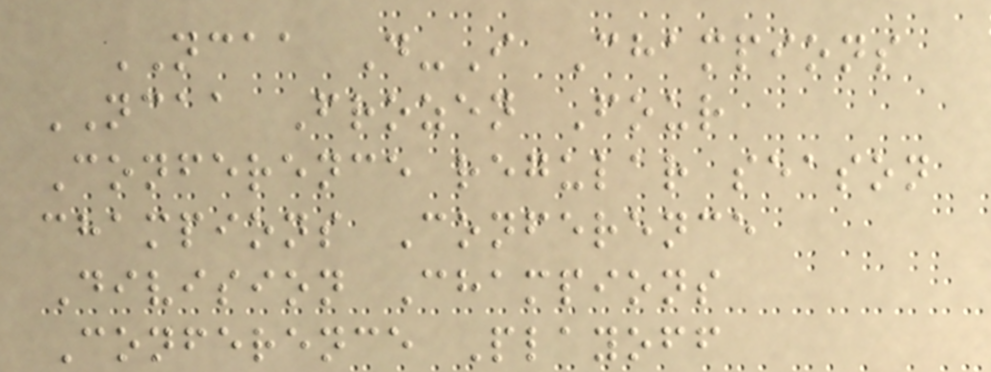NCAA D-I Champions
NCAA Frozen Four
Conference regular season
champions Conference
Division Champions
Conference Playoff
